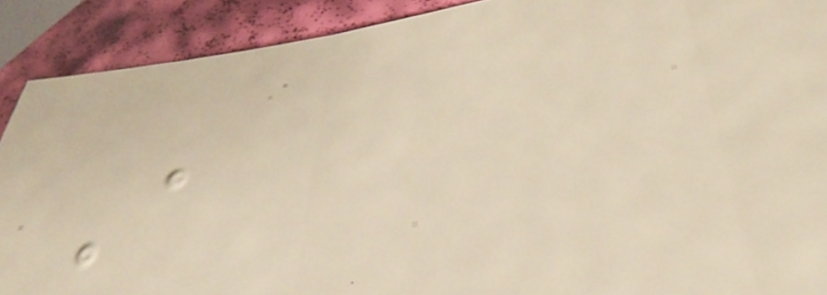A
